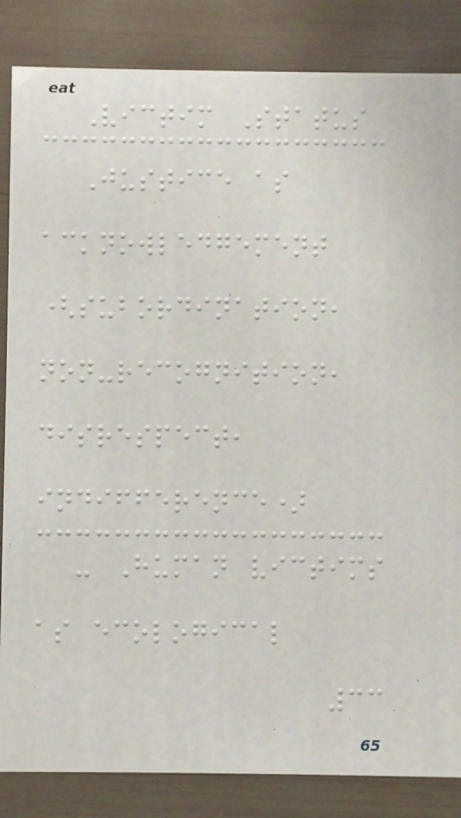Victim Status
Justice as
acknowledgement
(subordination,
non-recognition,
disrespect,
indifference)
- Human victims
as ecological
33
